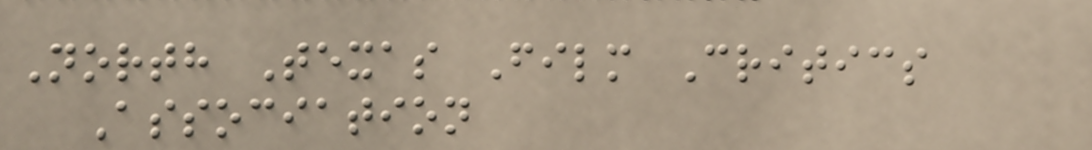North Texas Film Critics
Association
